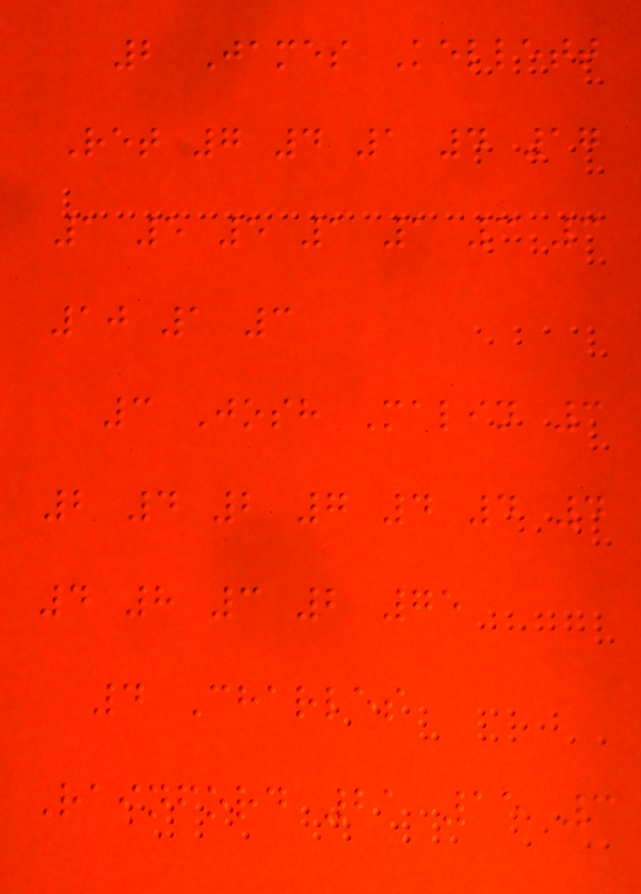2 James Kellett
Ret 7 4 1 4 17
1 5 5 1 1 3 3
10 1 3
3 Josh Malin 3
2 4 2 7 4 4 4
4 8 3 2 75
4 Charles
Rainford 21 15 3
